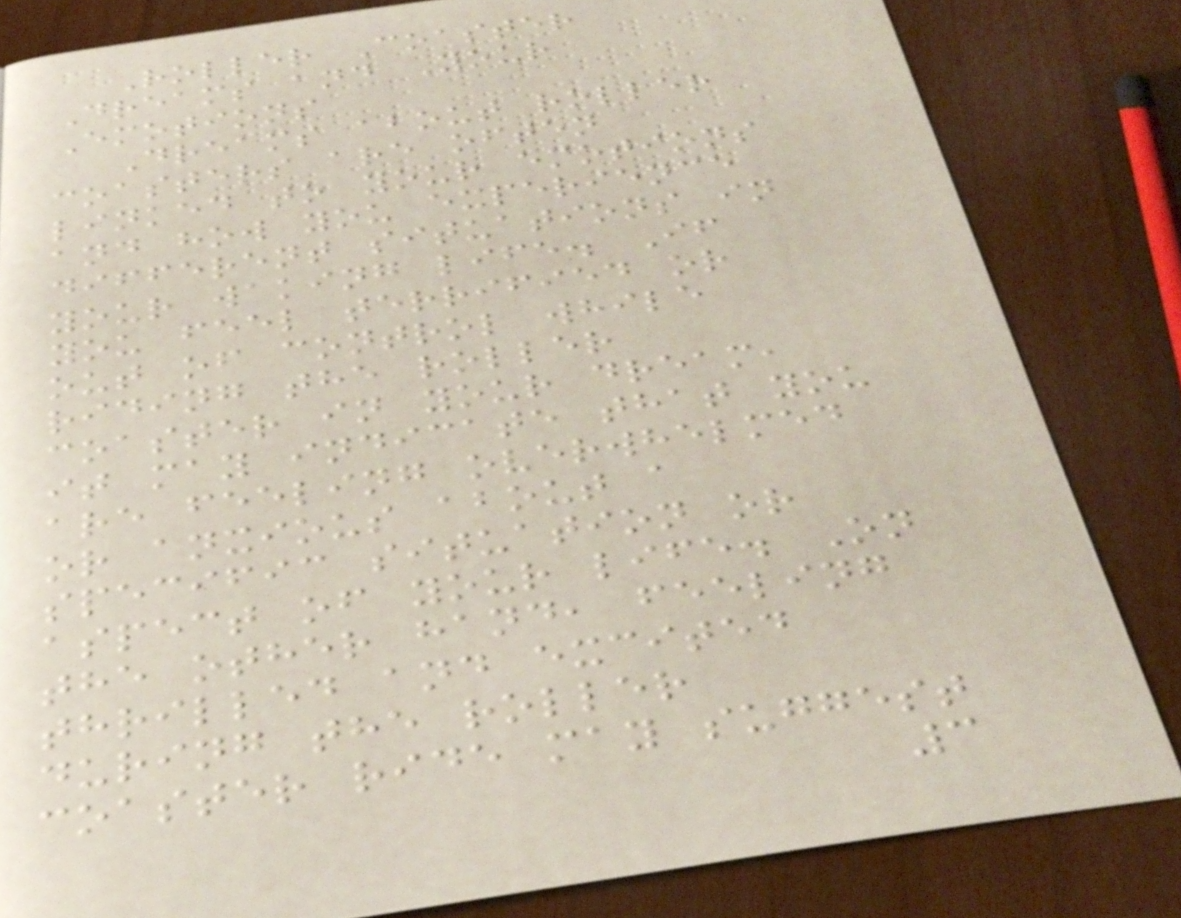Roller Coaster
Dreams and Your
Emotions
Dreams about roller
coasters are often
linked to your emotions
and how you experience
different situations in
your waking life. If
you feel terrified or
out of control while
riding the roller
coaster in your dream,
it may indicate that you
are feeling overwhelmed
or anxious about a
specific situation or
aspect of your life. On
the other hand, feeling
thrilled and excited
during the roller
coaster ride may suggest
3
